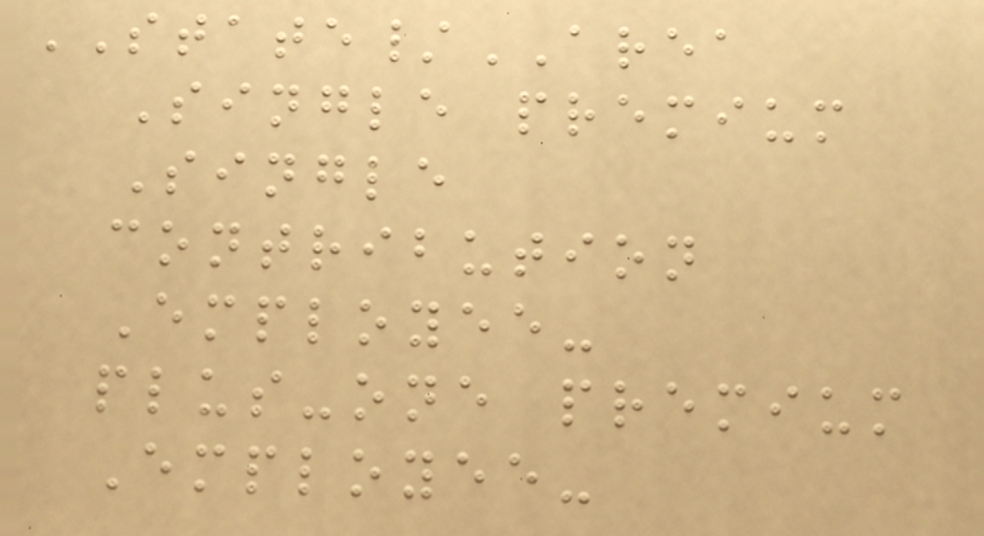STATE/AREA
Single premium
Single
contribution
Employee-
plus-one premium
Employee-
